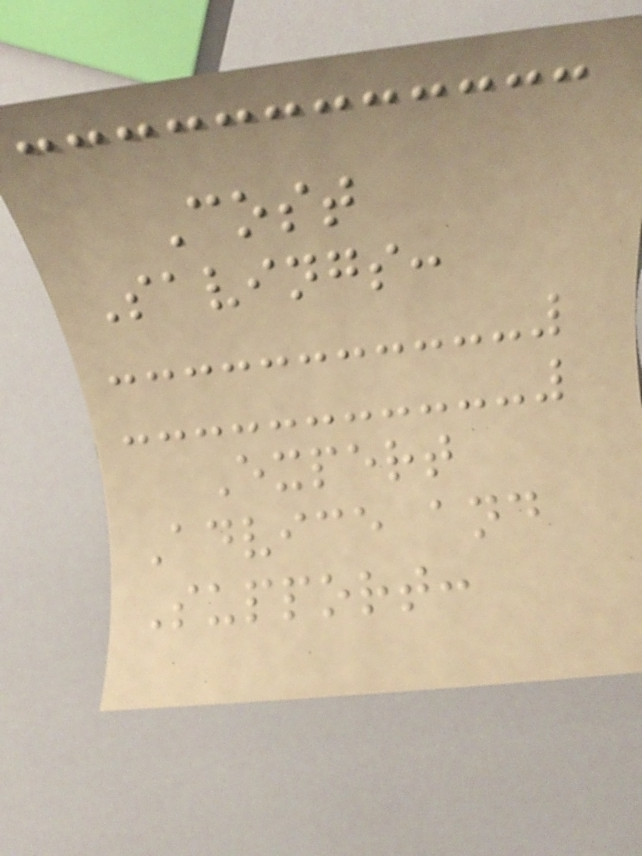Cost
Savings:
Expert
Advice and
Support:
